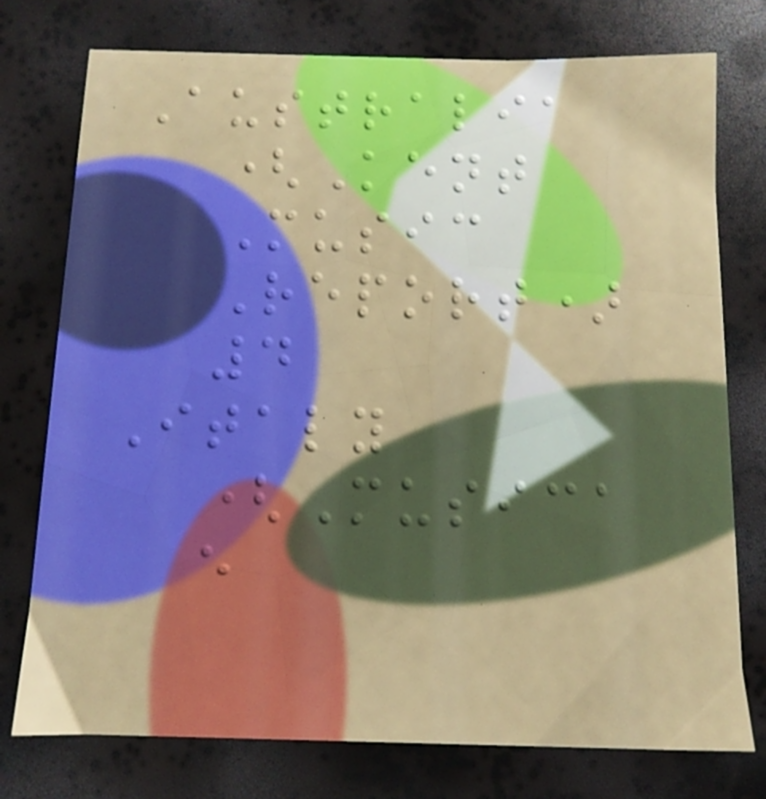Australia
(Kent
Music
Report)
4
Italy
(Musica
e
